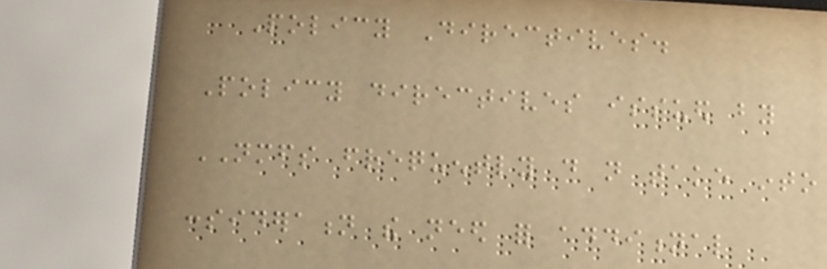Policy Directives.
Policy directives issued by
NMFS frequently do not take into
consideration the need for additional
